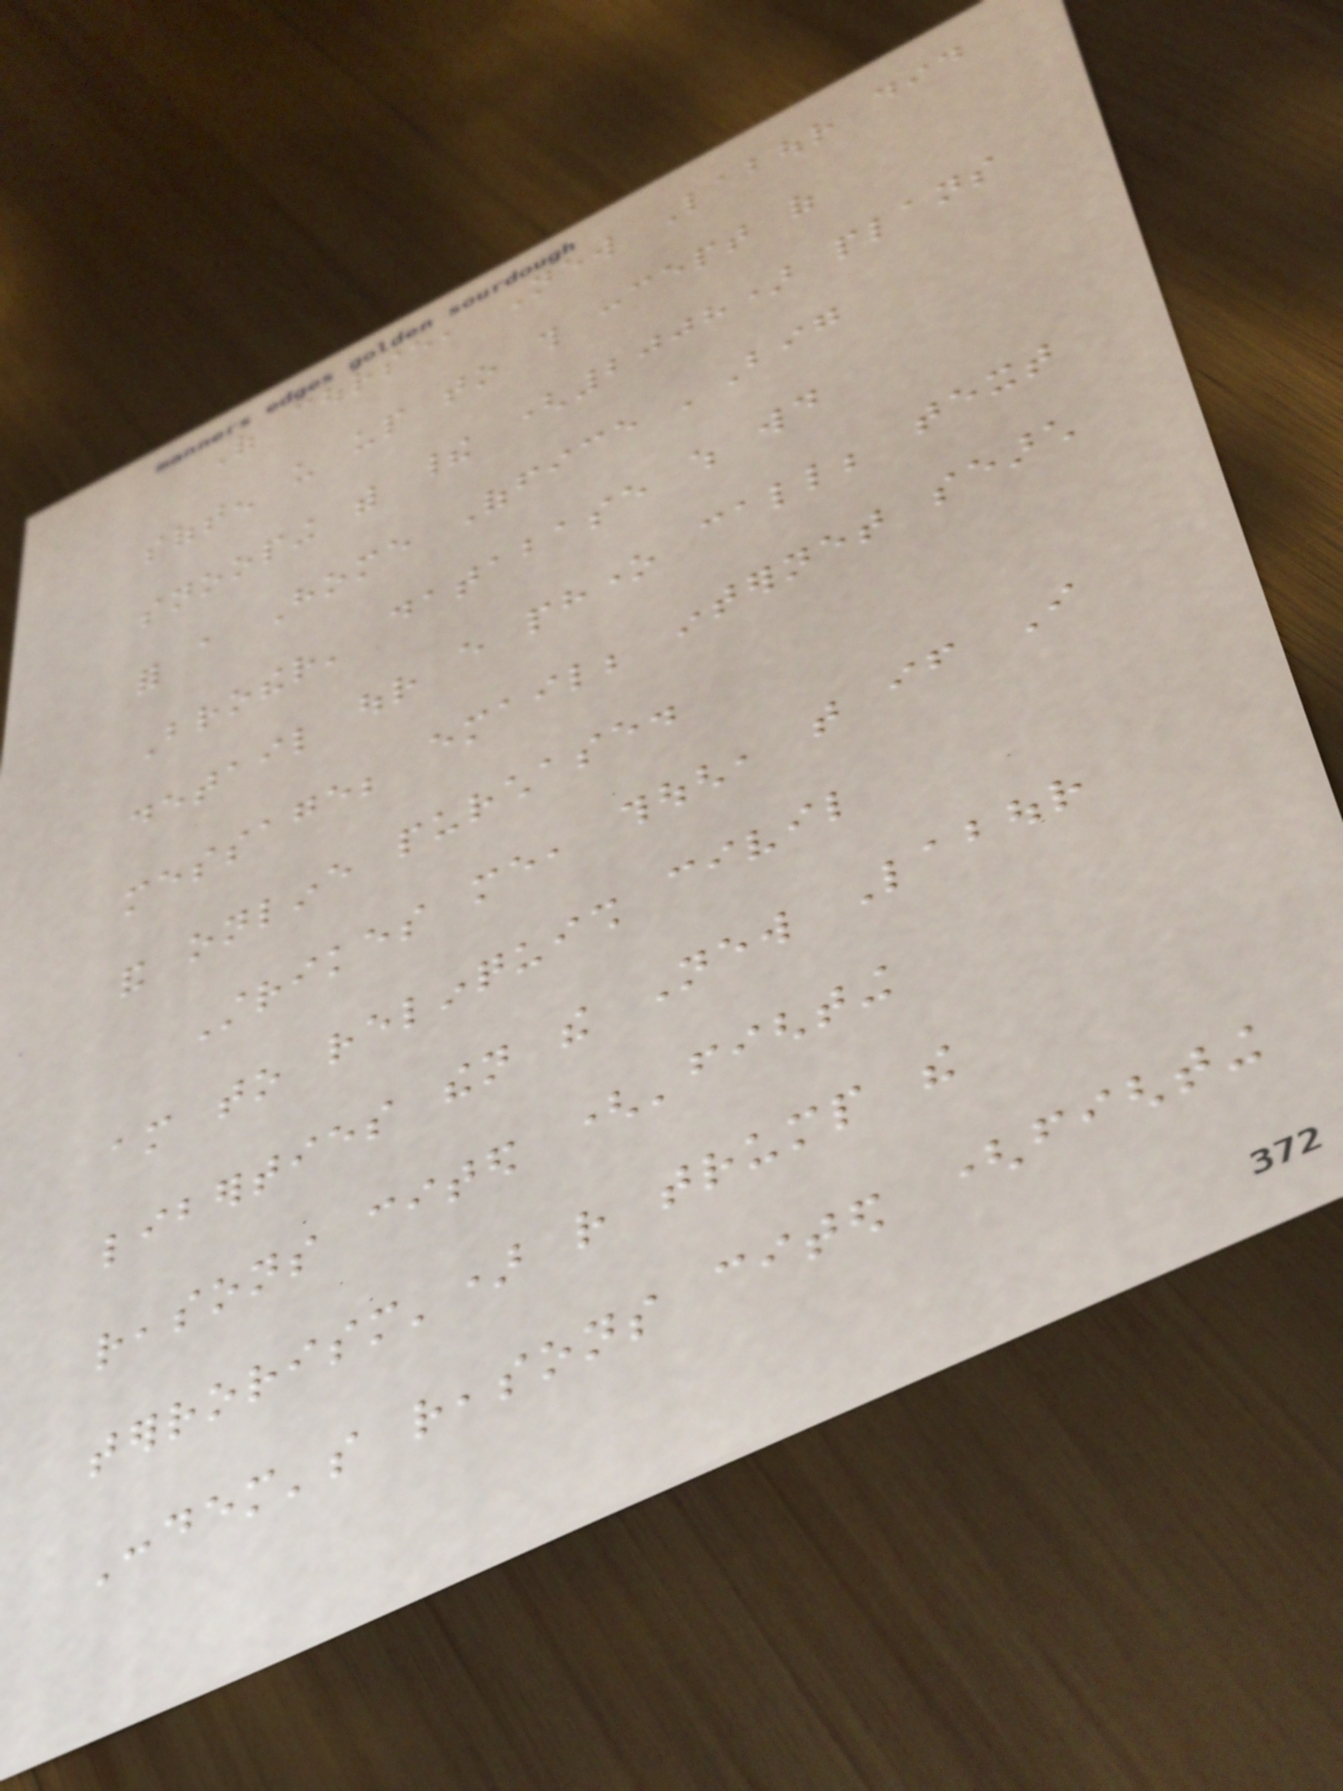Of course, New Labour did
soften us up to this concept of
snooping with their (2008) plans
for a Home Office 'Big
Brother' database which would
detail our every phone call; text
message; email; internet search
and online purchase.
Strikes me, though, that if I
am to relinquish civil
liberties then the New Labour
reasons cited ('fighting
terrorism') rather trump the
Condem's reasons cited (fighting
